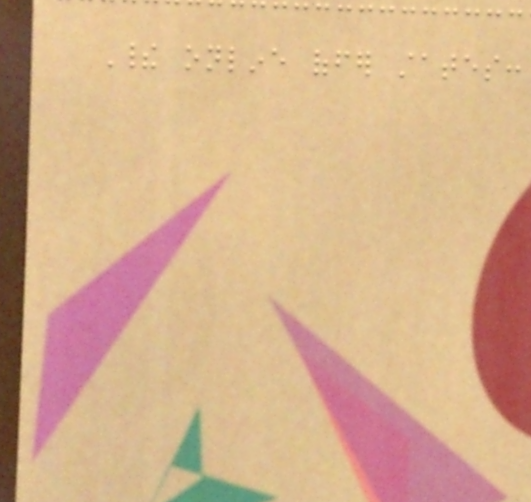Their online offer states:
